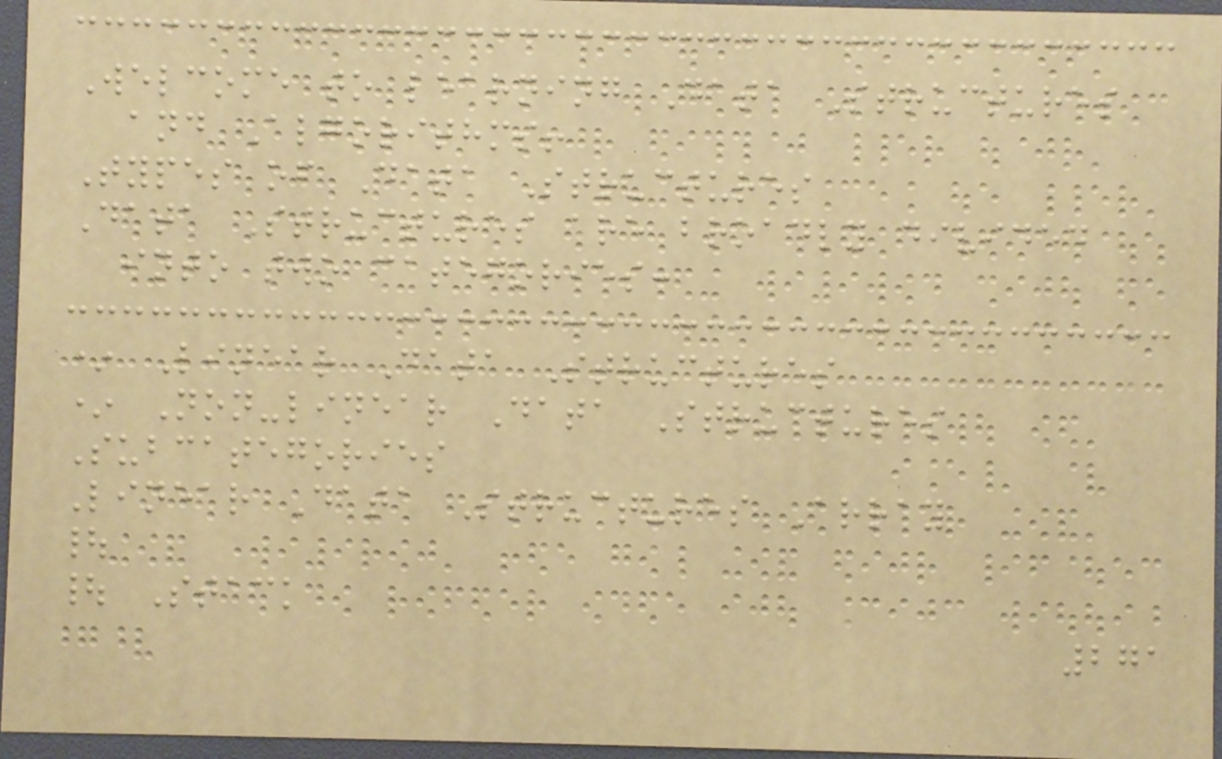Welcome to learning Data Structures
and Algorithms!
Types of Data Structures
Data Structures are broadly divided
into two categories:
* Linear Data Structures
* Non-linear Data Structures
Subcategories
Linear Data Structures Array
|
| Stack
271
